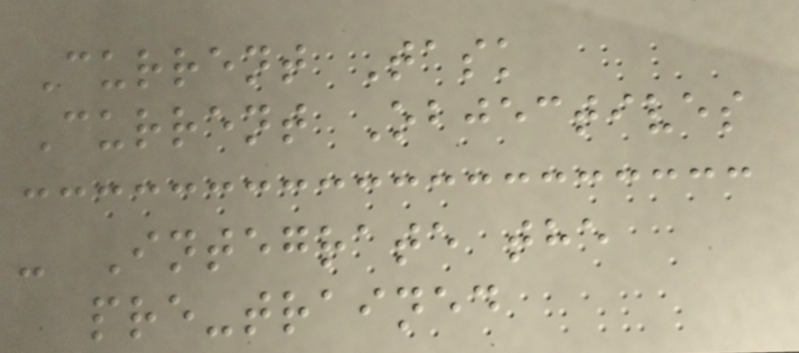Current Task
Current Objectives
- Integrate the
pre-trained
